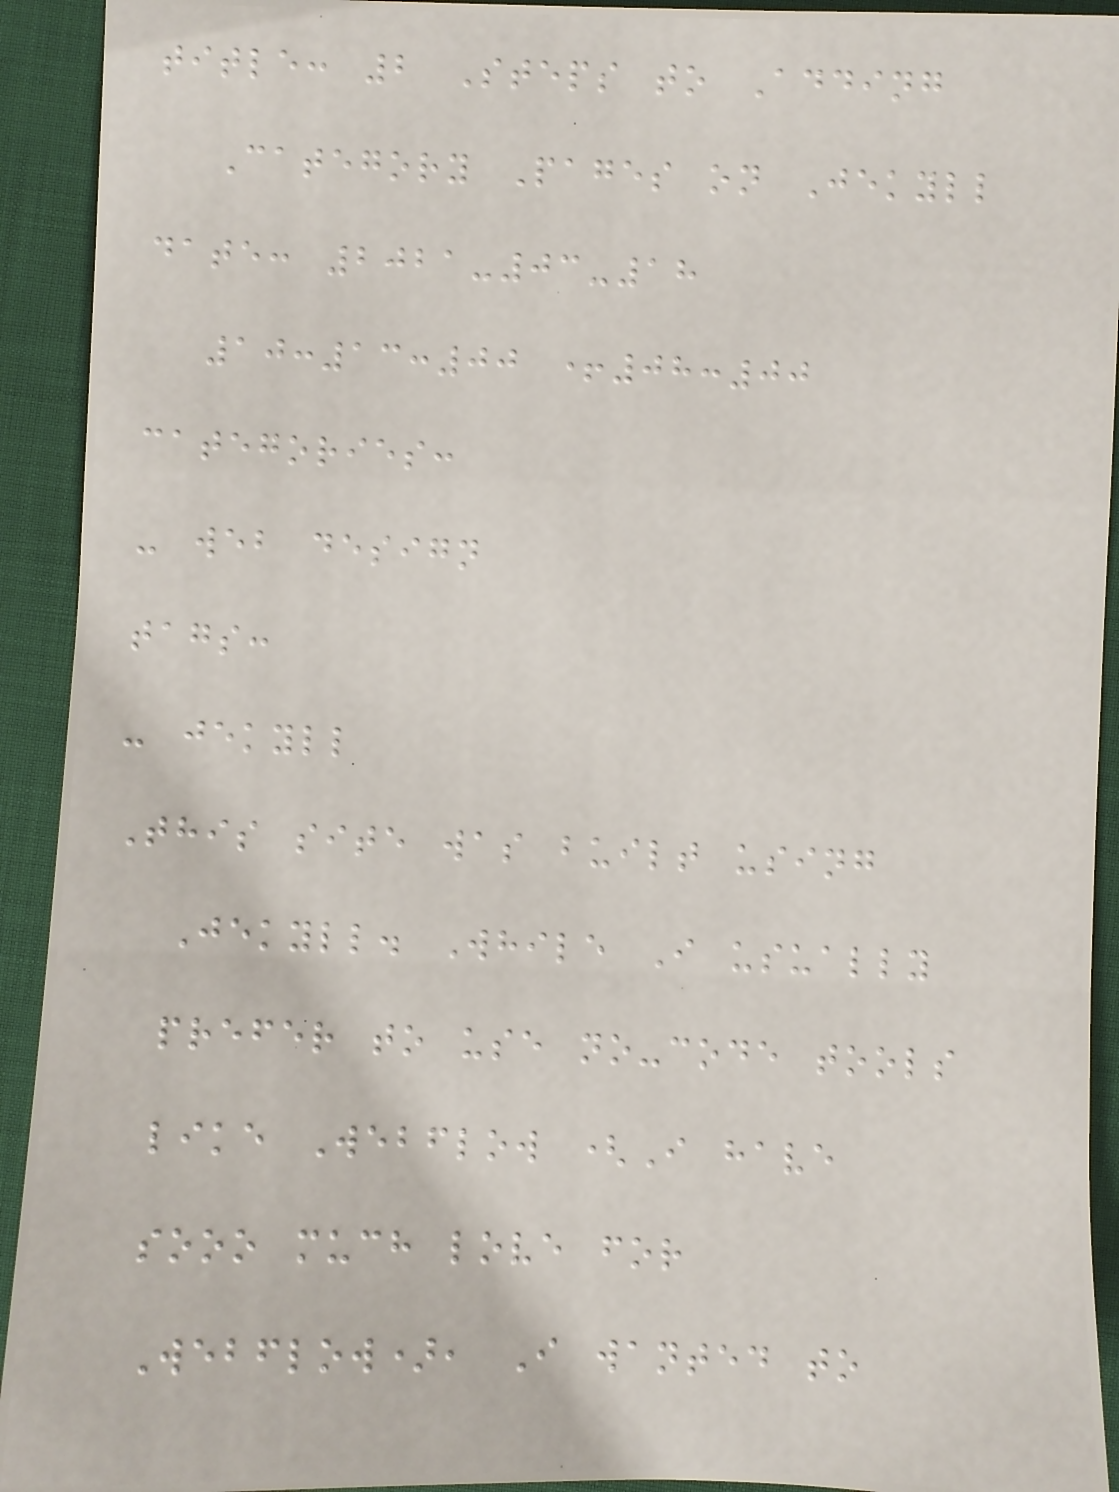title: 2 Steps to Adding
Category Pages on Jekyll
date: 2021-03-18
10:13:00 +08:00
categories:
- web design
tags:
- jekyll
This site was built using
Jekyll. While I usually
prefer to use no-code tools
like Webflow (I have
sooo much love for
Webflow), I wanted to
